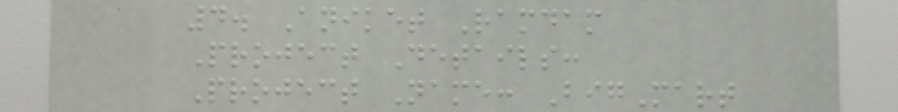4. Aniket Ramdam
Project Details:
Project Name: BigMart
